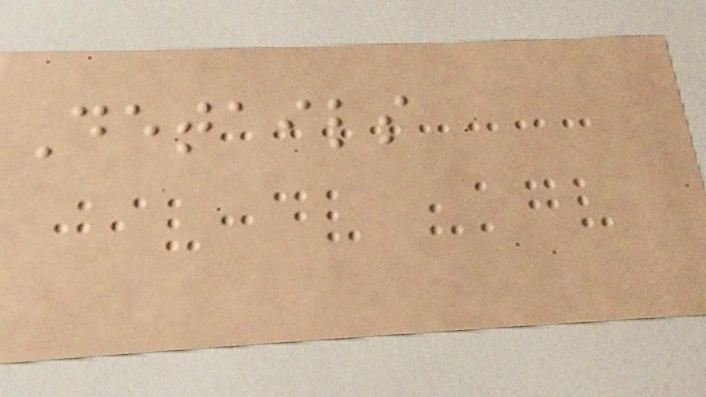Details
